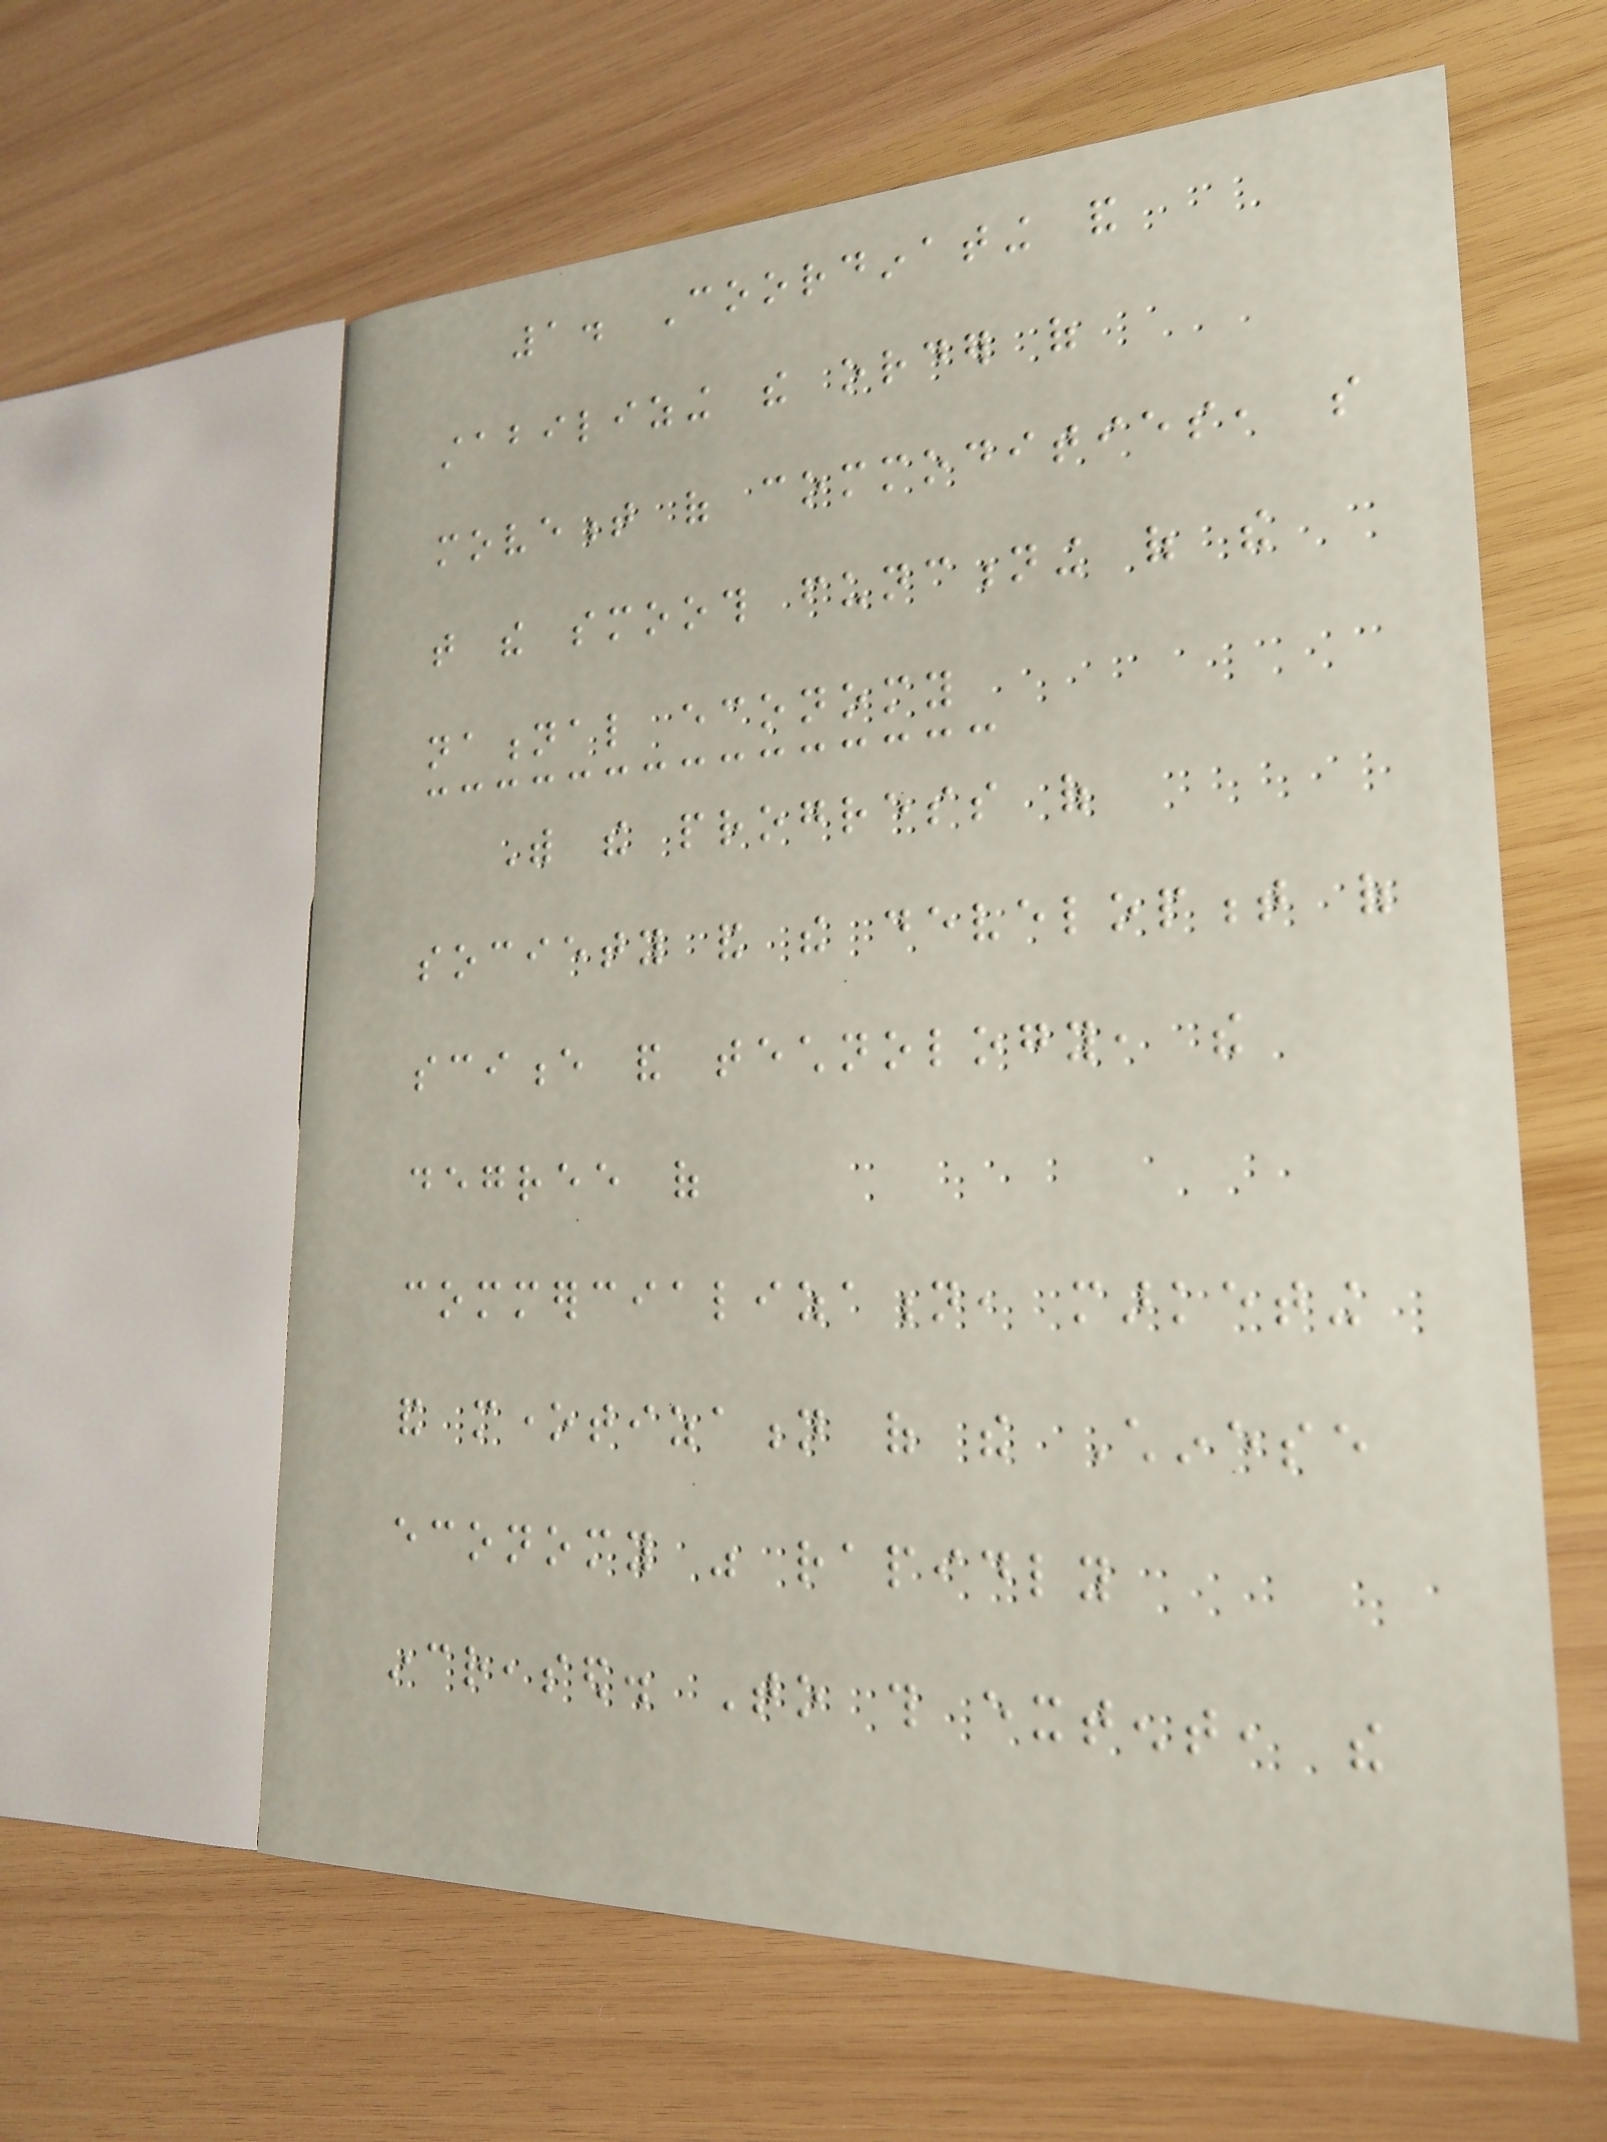1. Coordinating and
stabilizing the order of
movement of commodities, so
that the smooth functioning of the
national economy
With the progress of
society and the development of
science and technology, the
degree of
commercialization, marketing
and monetization of the Chinese
economy was rapidly
increased. To this extent, the
